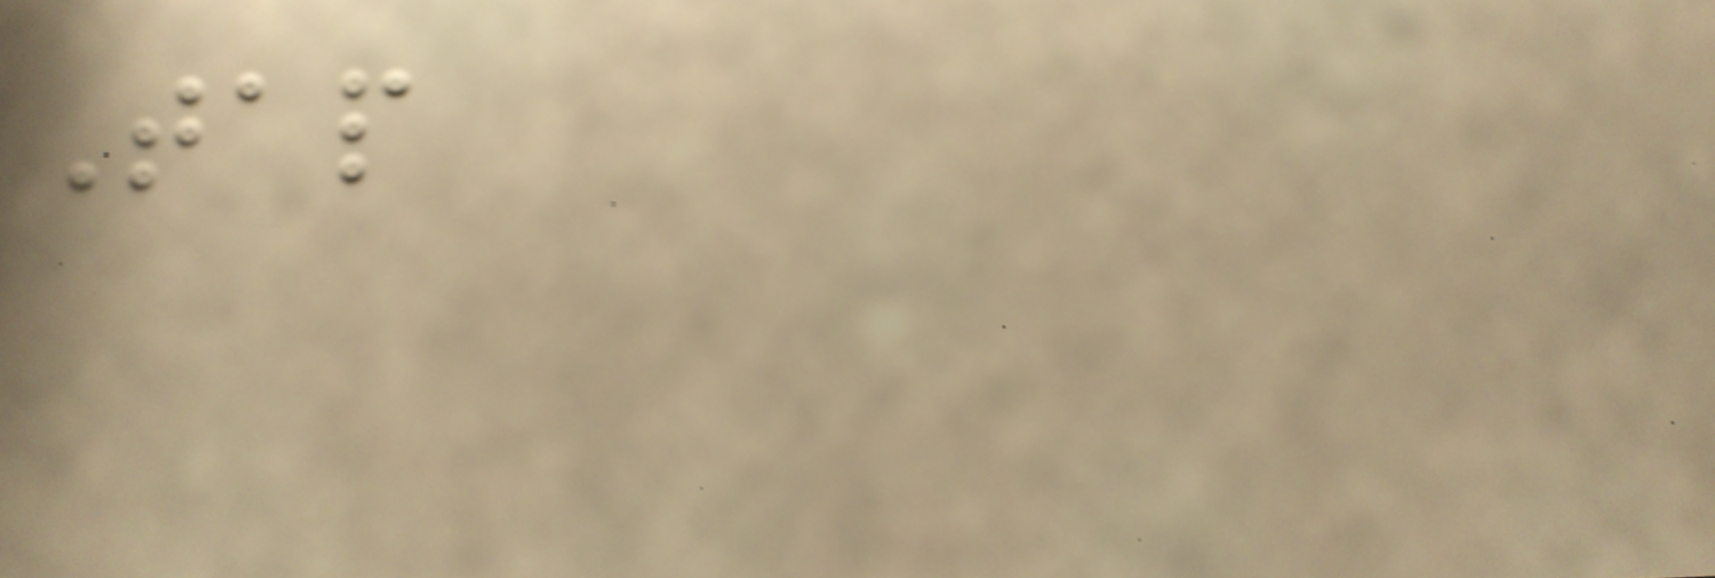Tap
